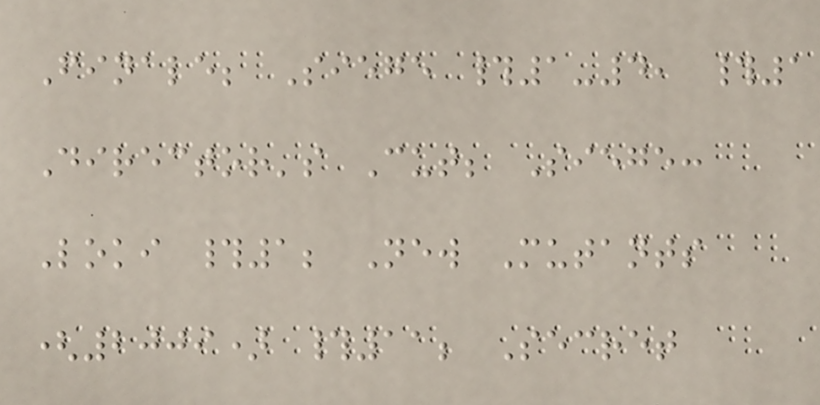Finale; Siege #1-4, #1
Director's Cut; Siege:
Loki #1; New Mutants
(2009) #11; Secret
